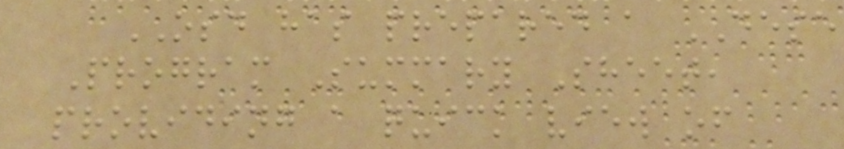OSD has prepared a DESE
Program Summary Sheet,
providing a quick view of
